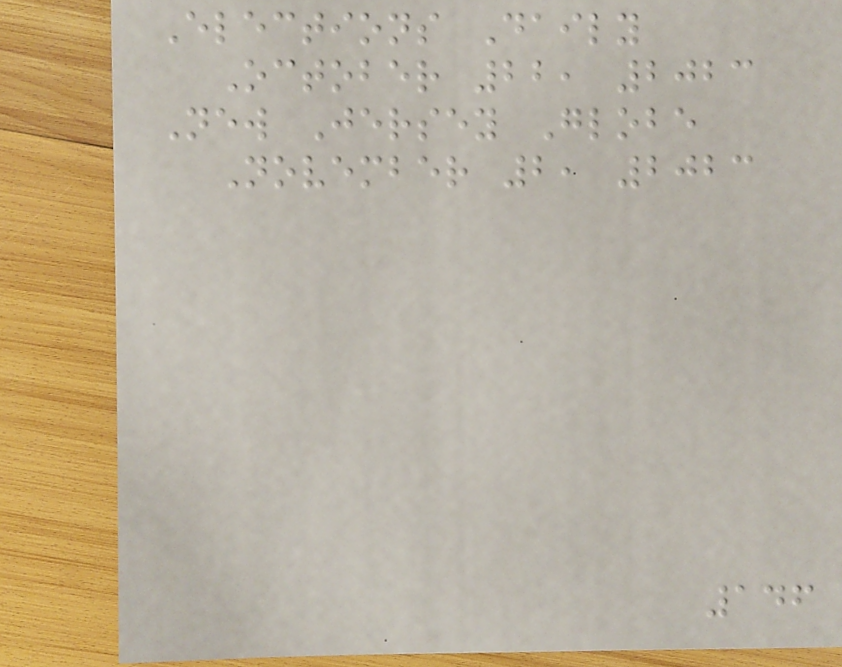Elections Daily
October 22, 2023
New Jersey Globe
November 2, 2023
146
